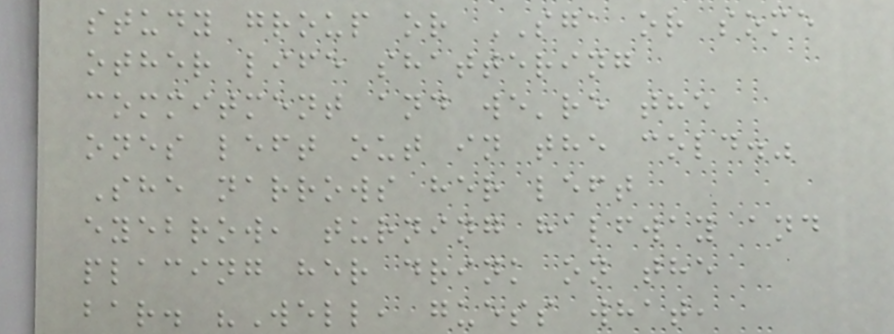study group or SGA or some
other life shattering
commitment and we're the
ones left out in the cold."
She narrows her left
eyebrow, turning halfway and
placing her drink on the
bar. "Well, guess what,
